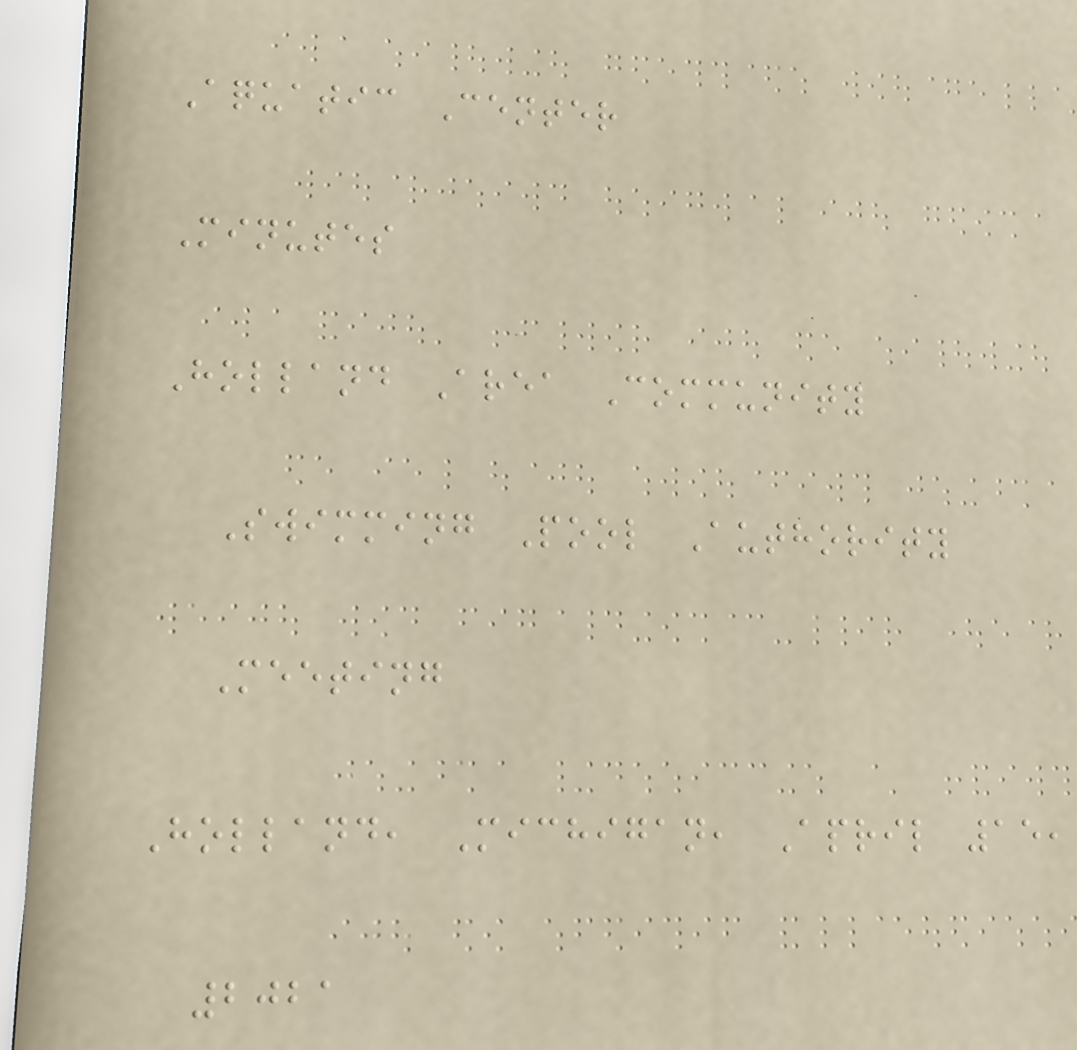Aquatic Center
Minutes
Holland Area Community
Swimming Pool Authority
Meeting
Holland, Michigan, April 15,
2021
